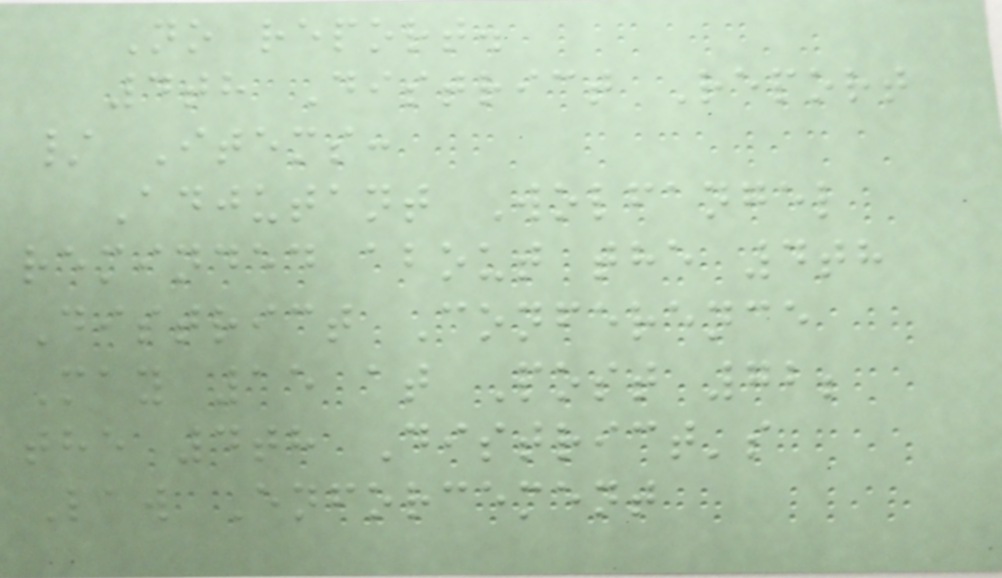No report.
4th District Report
/ Items:
Adjutant Wolfangel
reminded about the 4th
District Conference
May 15 at Post 72;
the 4th District's
Law Enforcement
